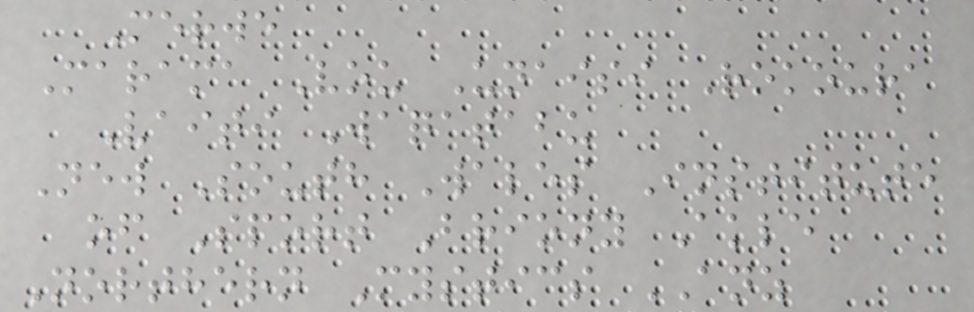Merwe
Marama Vou Unaisi Rokoura
Vaiti Waqatabu
New South Wales Institute
of Sport Briony Akle
Northern Mystics ANZ
